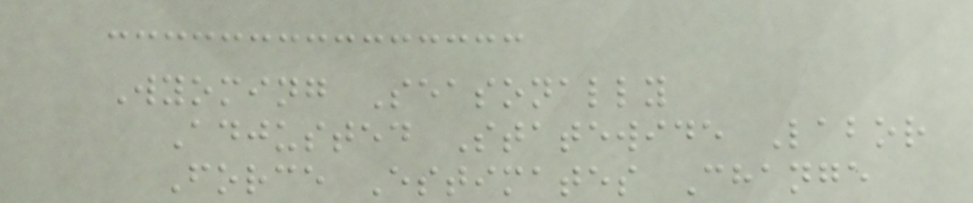Wyoming Seasonally
Adjusted Statewide Labor
Force Estimates Change
